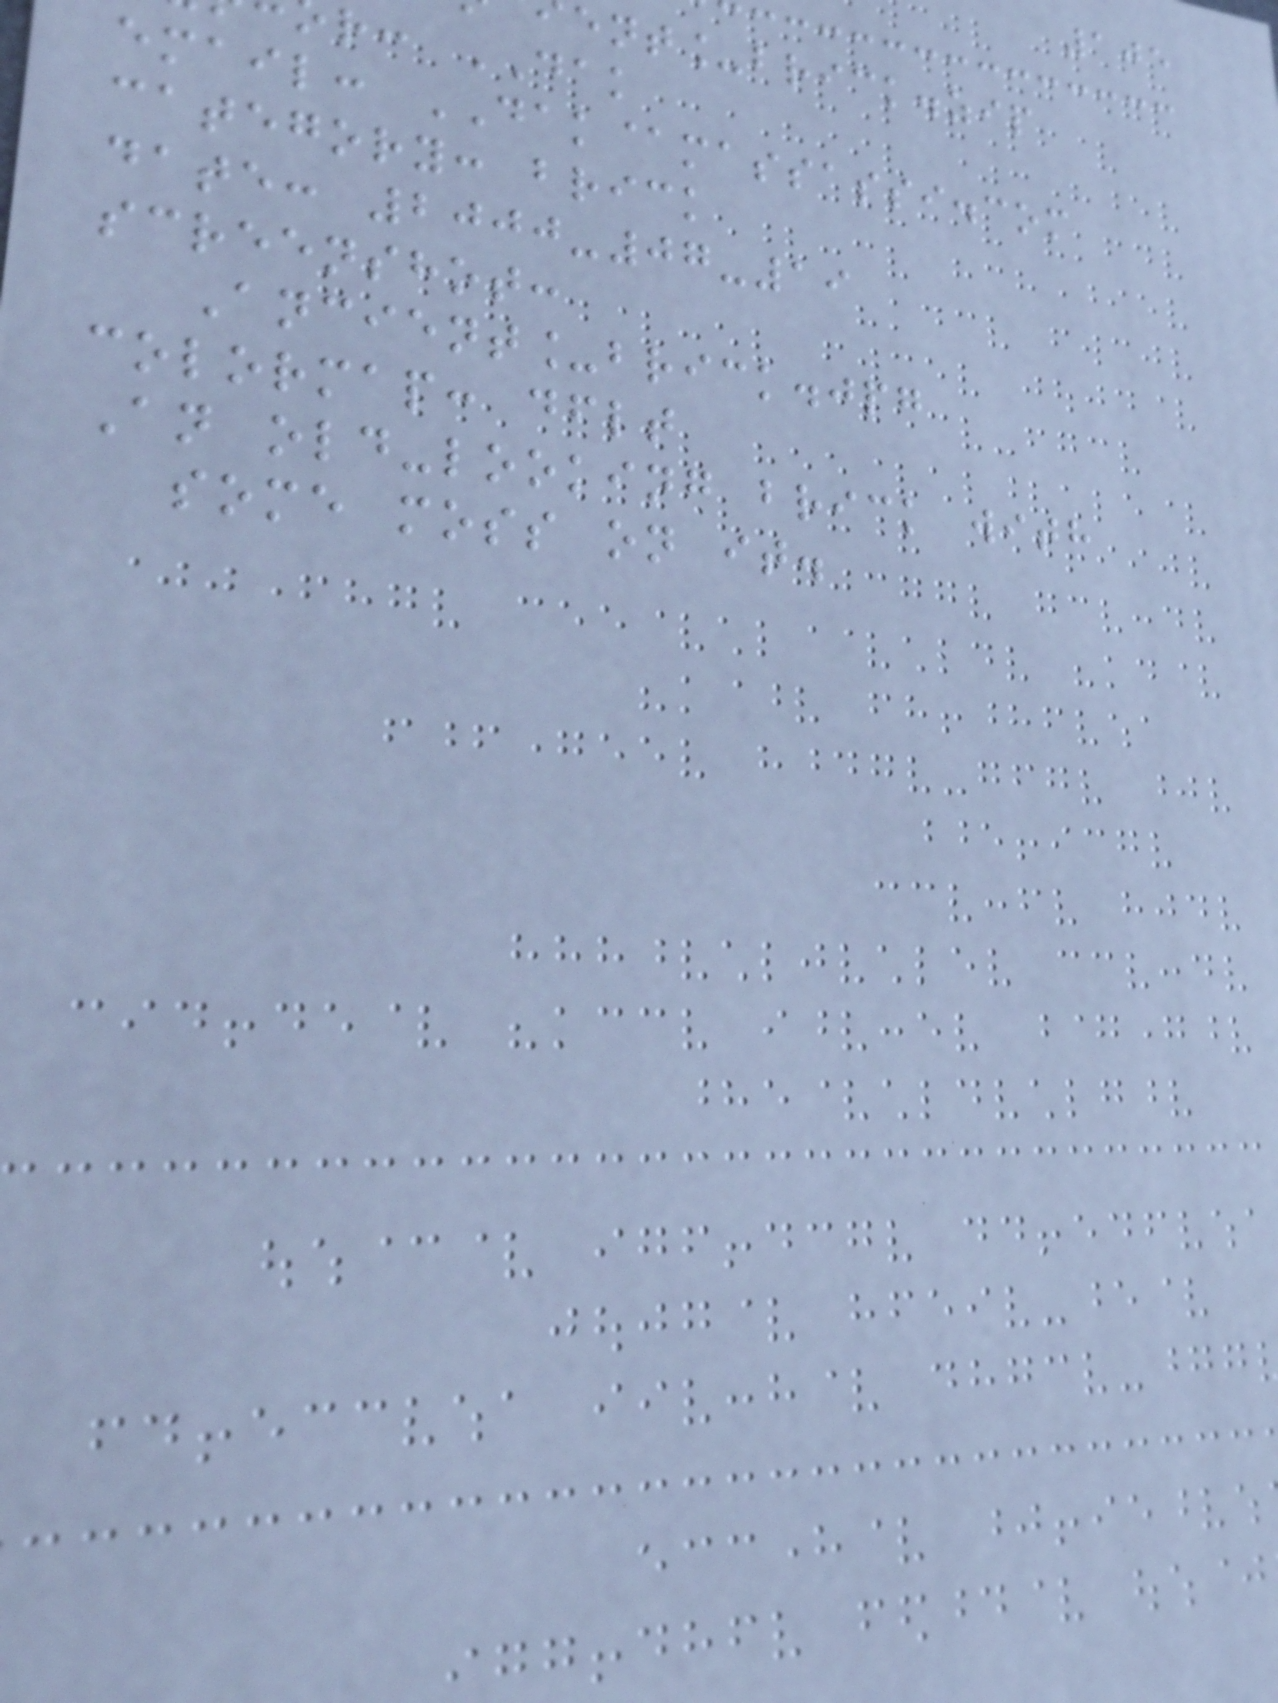105
ent_brick.zip
r: DAK
email: DAK@massassi.com
category: brick
date: 2000-07-19
screenshot:
Ancient_brick.jpg
colormap: dflt
An old-looking brick with
some moss on it.
